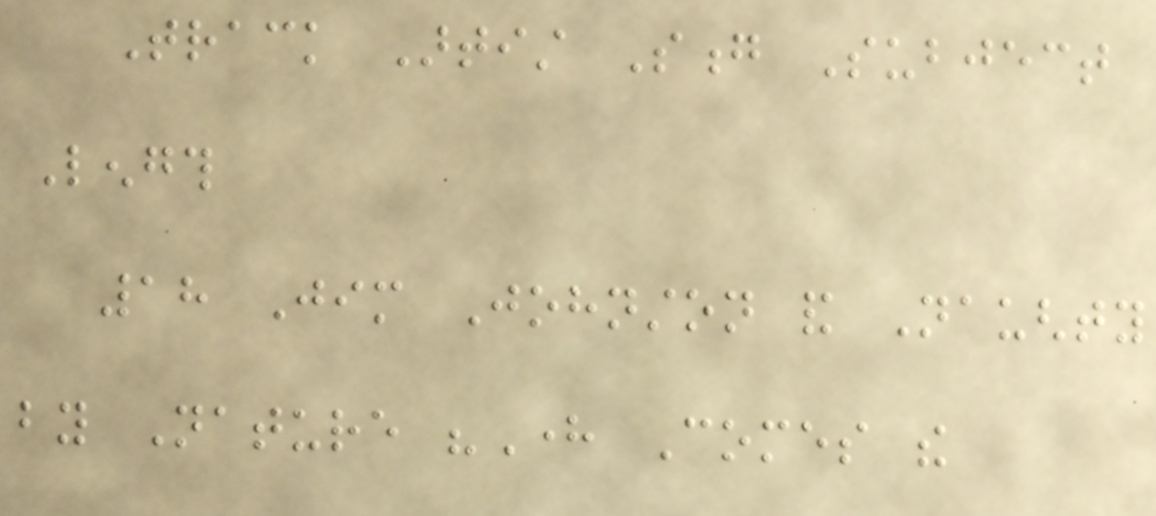Track Artist Song Subject
Length
18 Jim Johnston and Naughty
by Nature "Here Comes the
